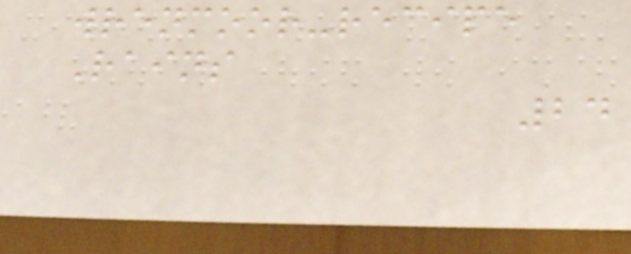wrenmoor-recipe
Rains
24
